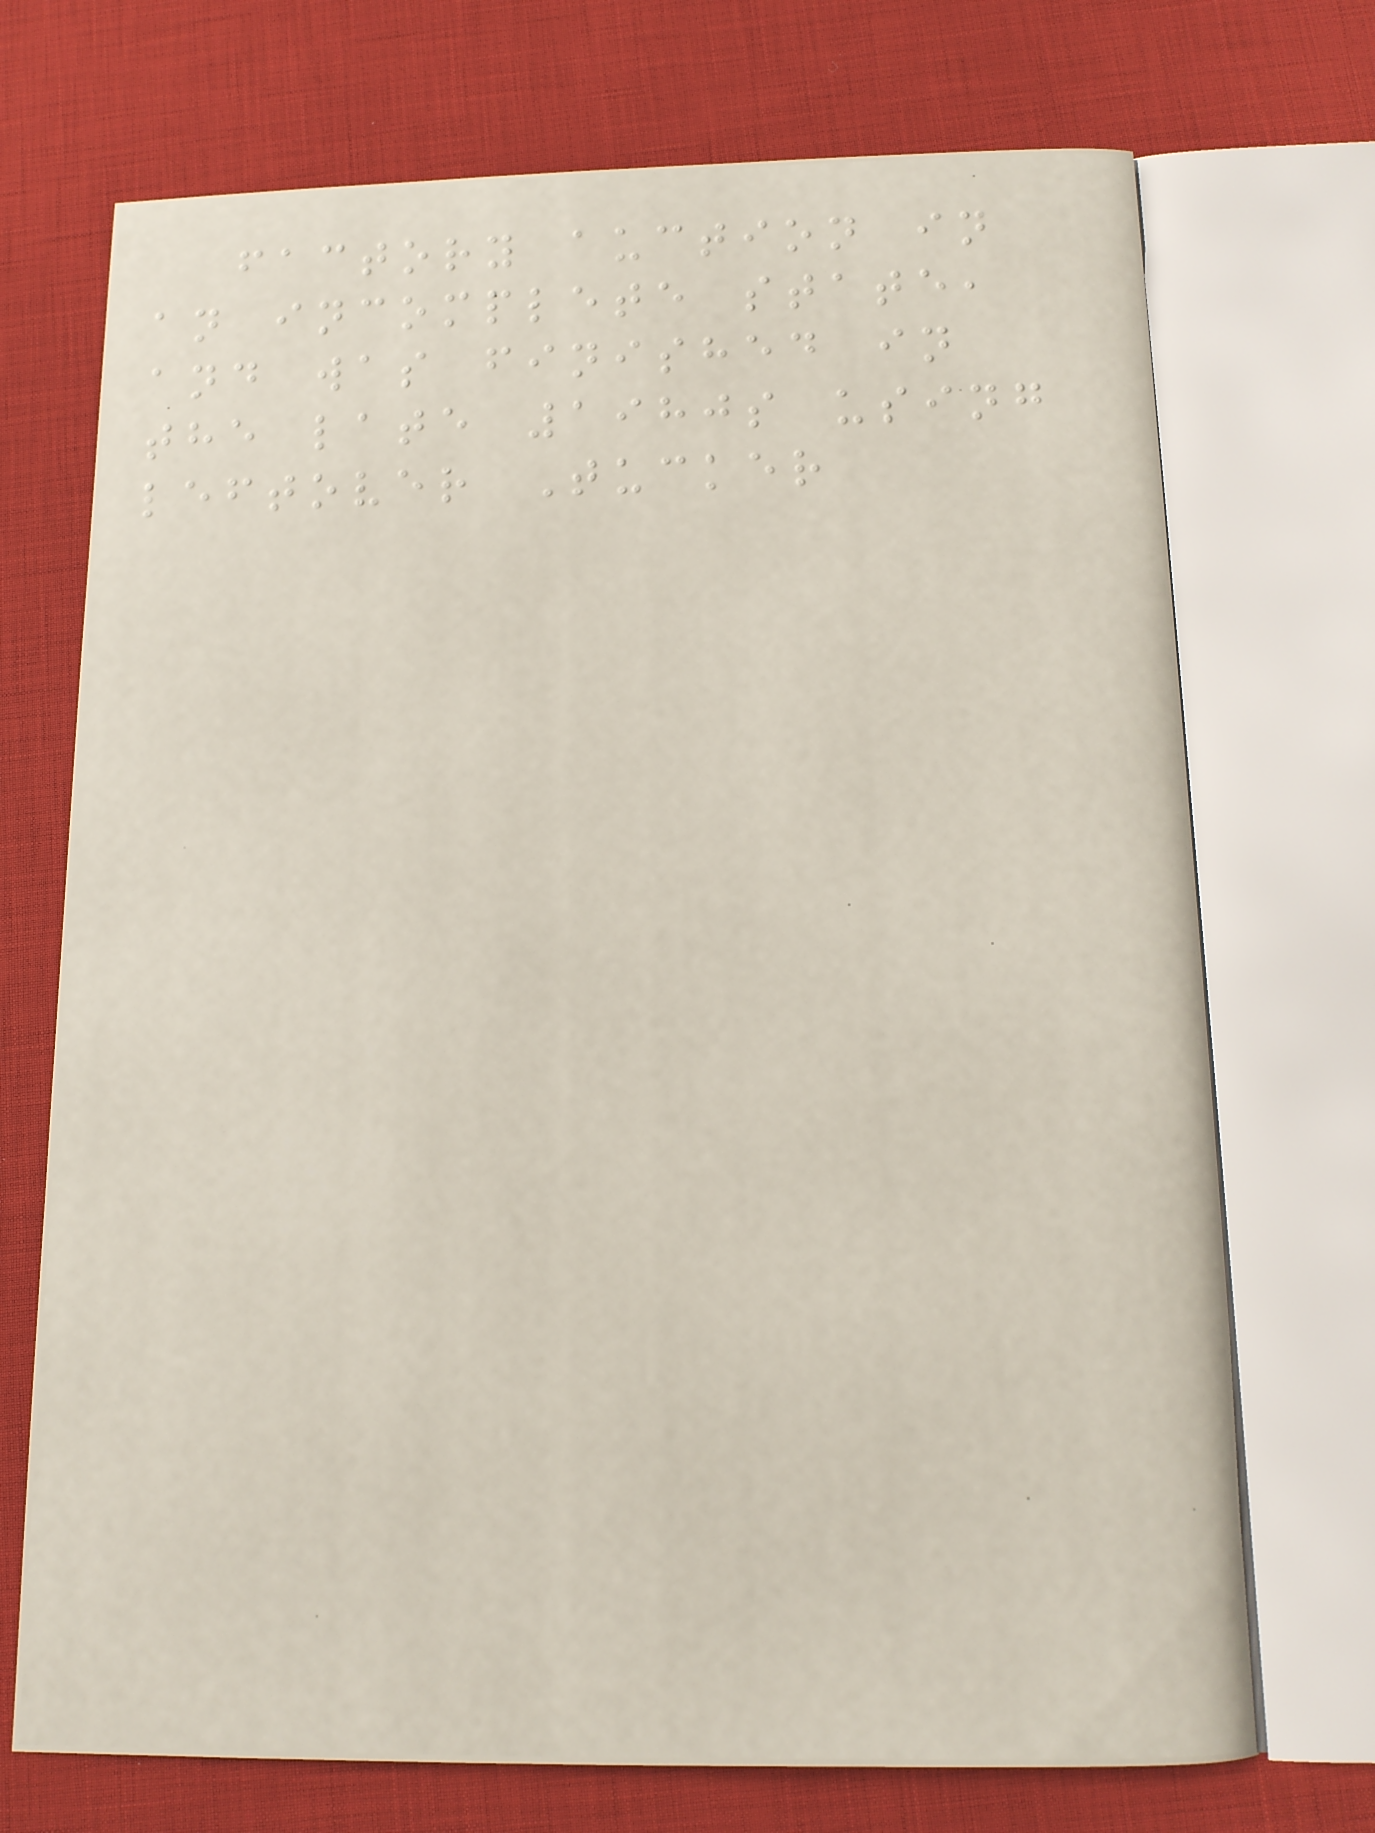factory auction in
an incomplete state,
and was finished in
the late 1980s using
leftover Tucker
